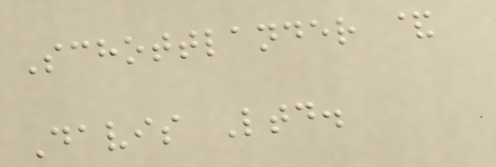Schottlander &
Davis Ltd.
